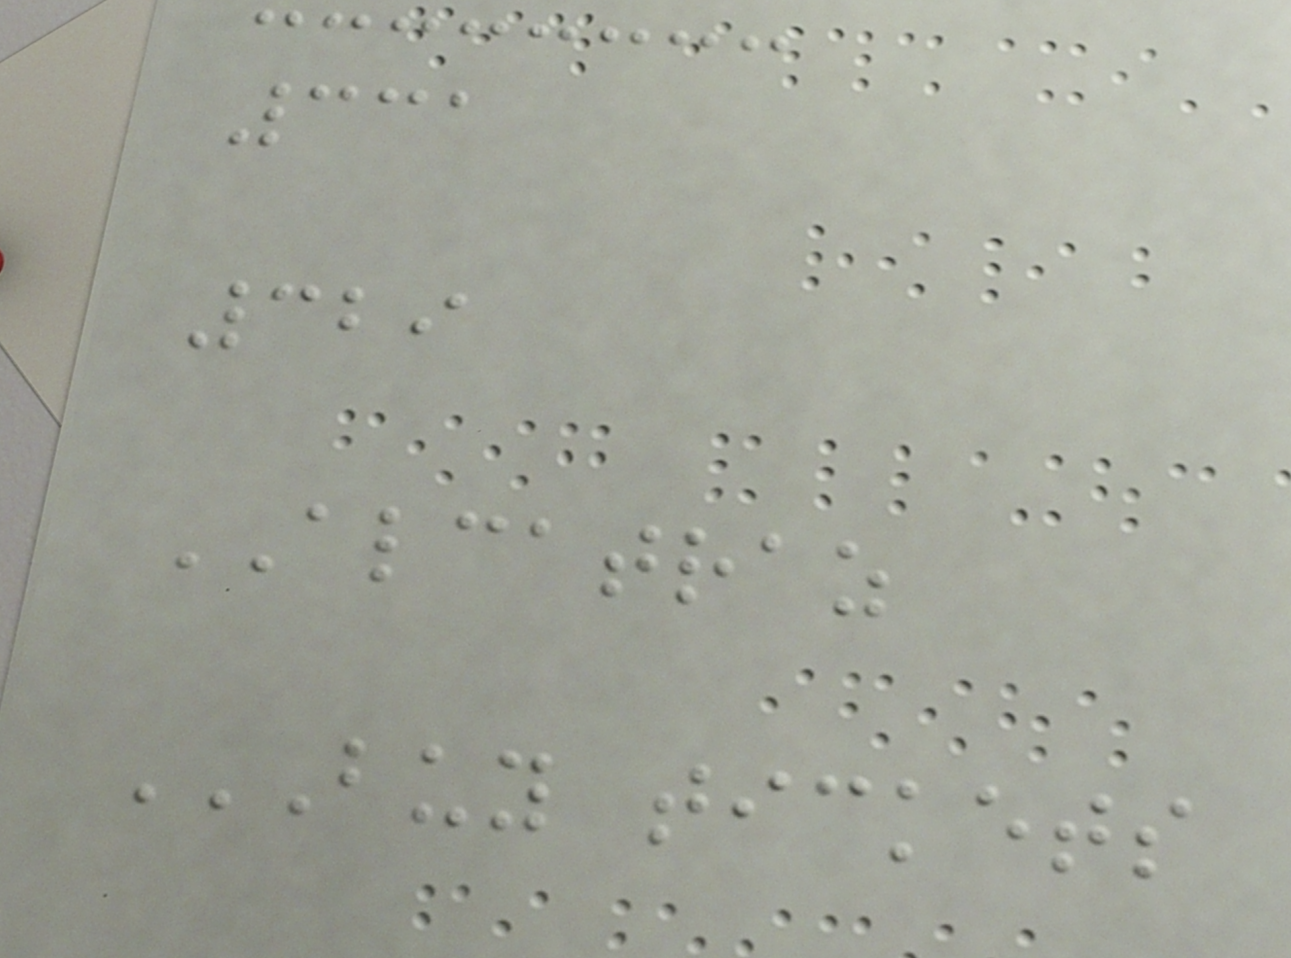331
329
ALCATRAZ
BUY TICKETS
